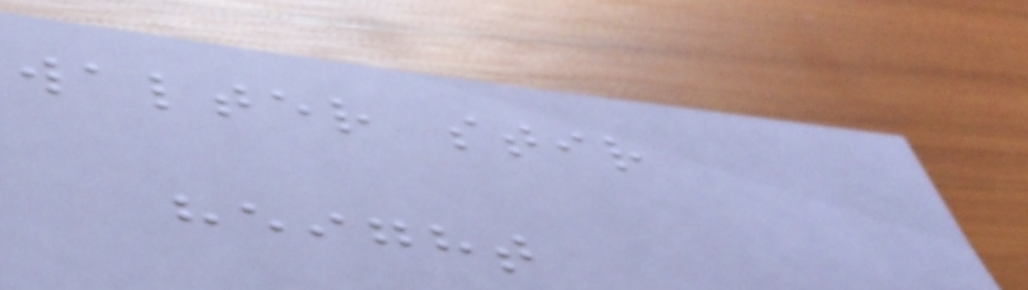walter stir
height
